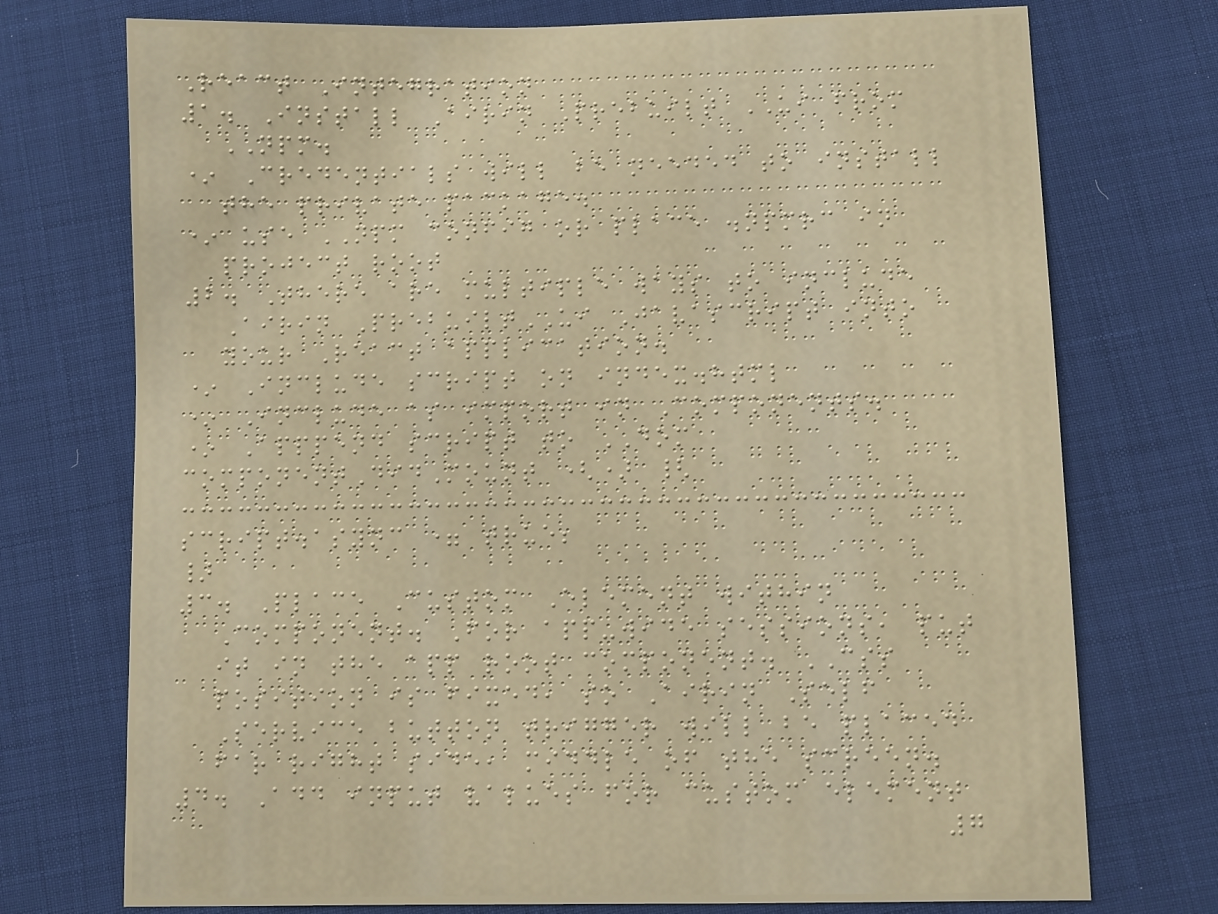React Integration
1. Install Airin Prebuilt UI from
NPM.
* Credentials will be needed to install
the private package.
* use NPM config or place .npmrc in
project root
2. There are multiple ways to include
Airin PrebuiltUI Javascript into
your React application.
* Include script on index.html
* Include as import in Components.
* Apppend script to DOM
componentDidMount () {
script.async = true;
}
3. Place Custom Element within
Component. For app-wide sessions, put
it in the app root component. CSS
position is fixed, so Airin Self
Service button trigger will be placed
far right side, middle of the screen.
4. Add input values for custom element
7
